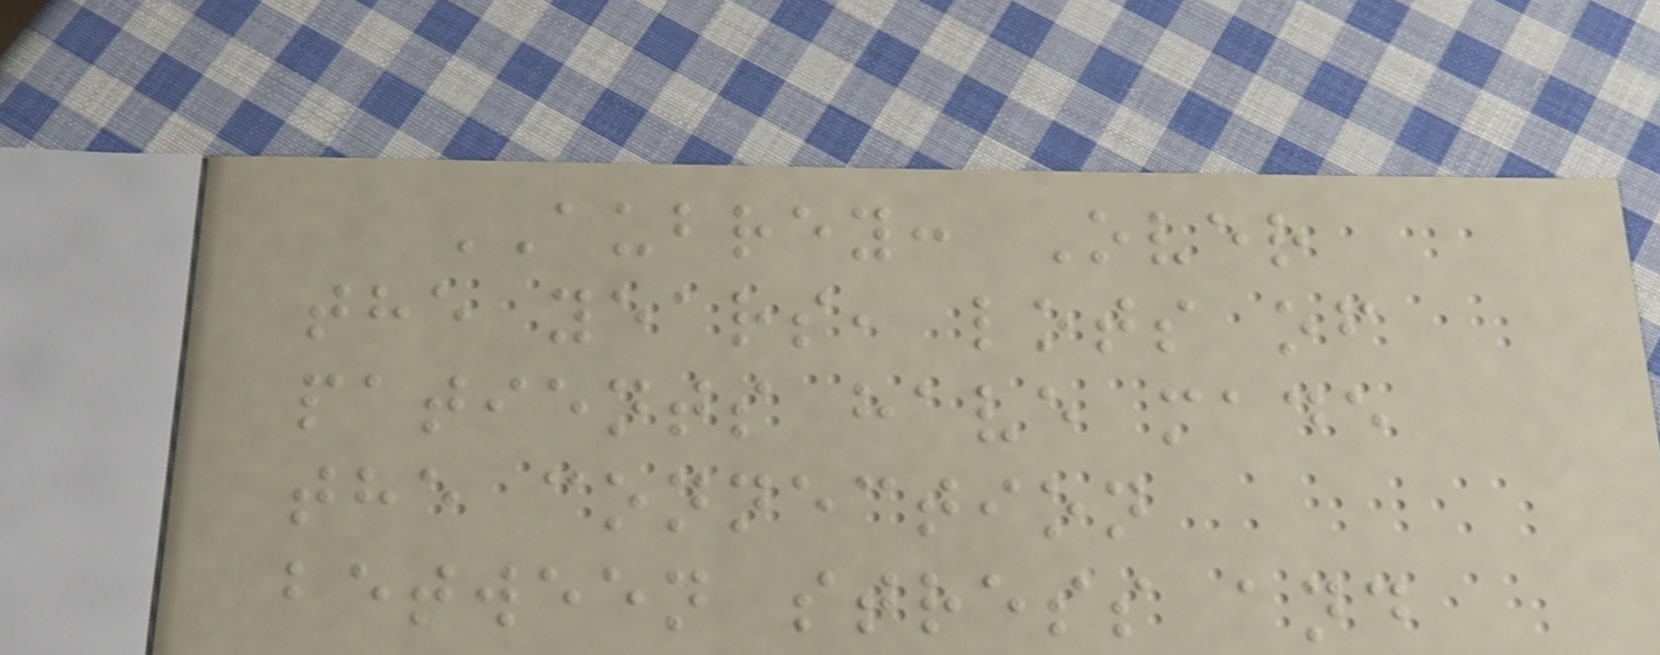AUBREY: Over
the years, lots of
patients have made
the connection
between stress and
